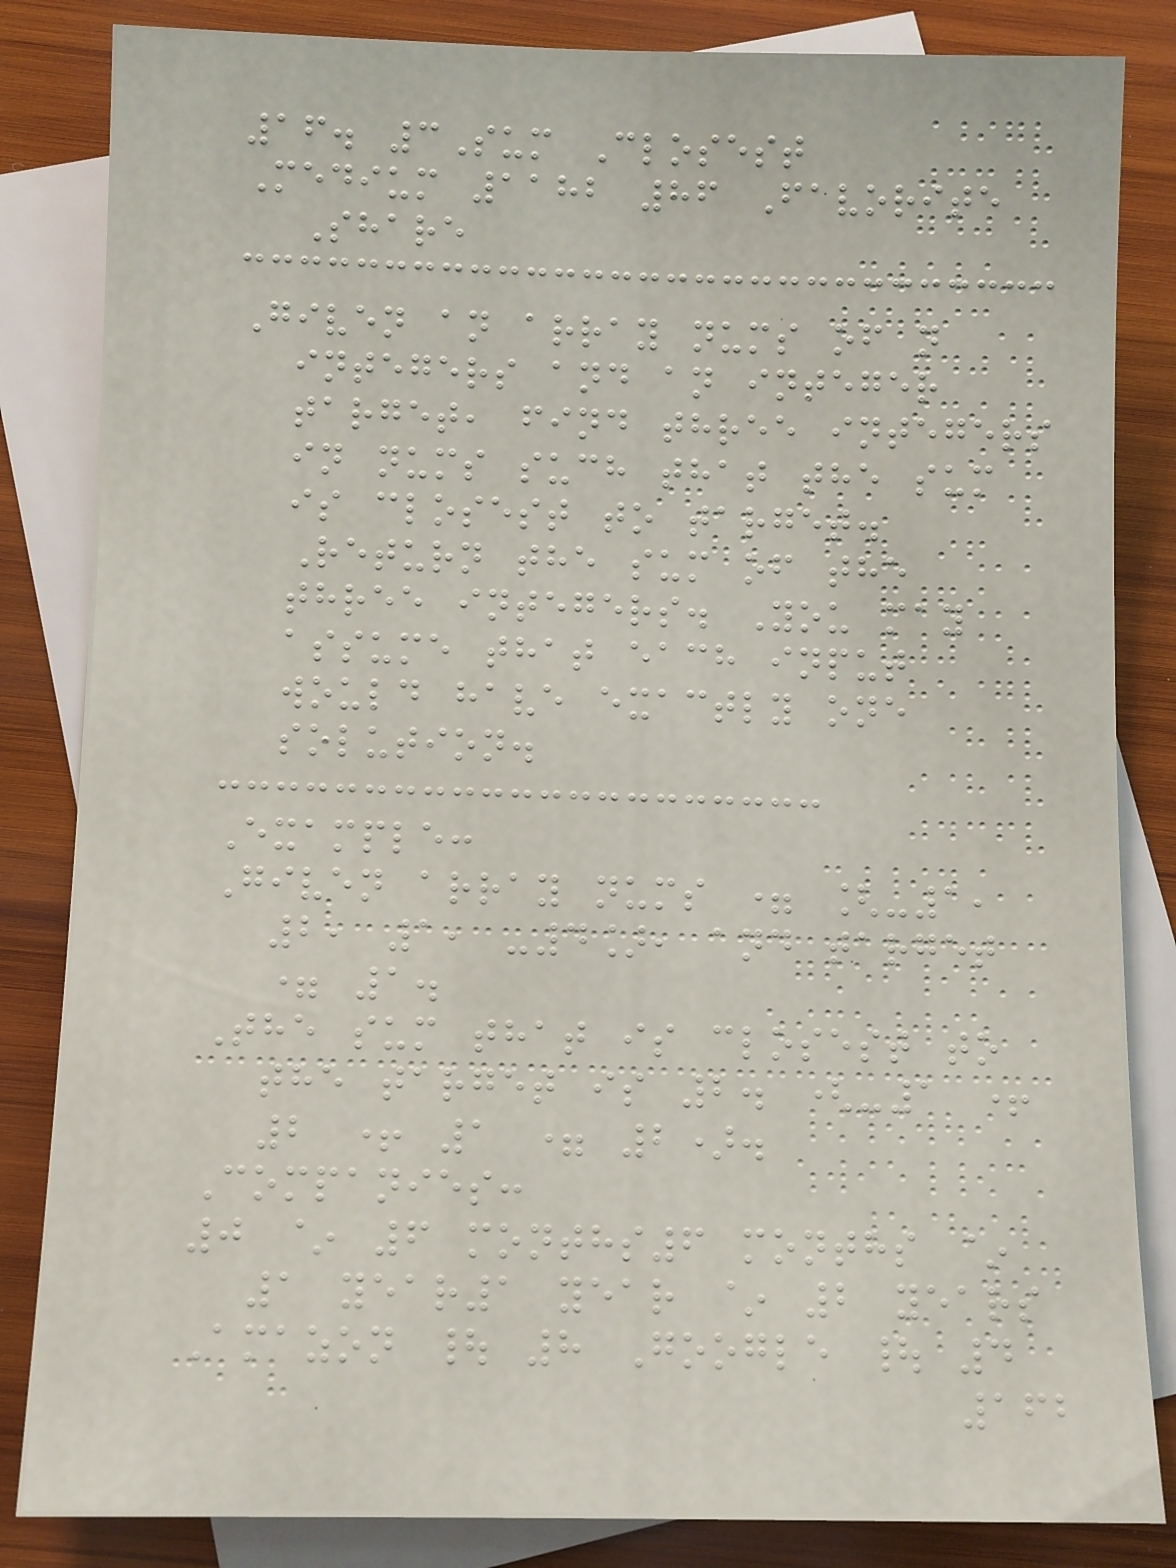16. 3Sum Closest
Medium 1182 86 Favorite
Share
Given an array nums of n
integers and an integer
target, find three integers
in nums such that the sum
is closest to target.
Return the sum of the
three integers. You may
assume that each input
would have exactly one
solution.
Example:
Given array nums = [-1,
2, 1, -4], and target
= 1.
The sum that is closest to
the target is 2. (-1 +
2 + 1 = 2).
Companies:
0 ~ 6 months6 months ~
1 year1 year ~ 2 years
Amazon | 8 Google | 4
162
